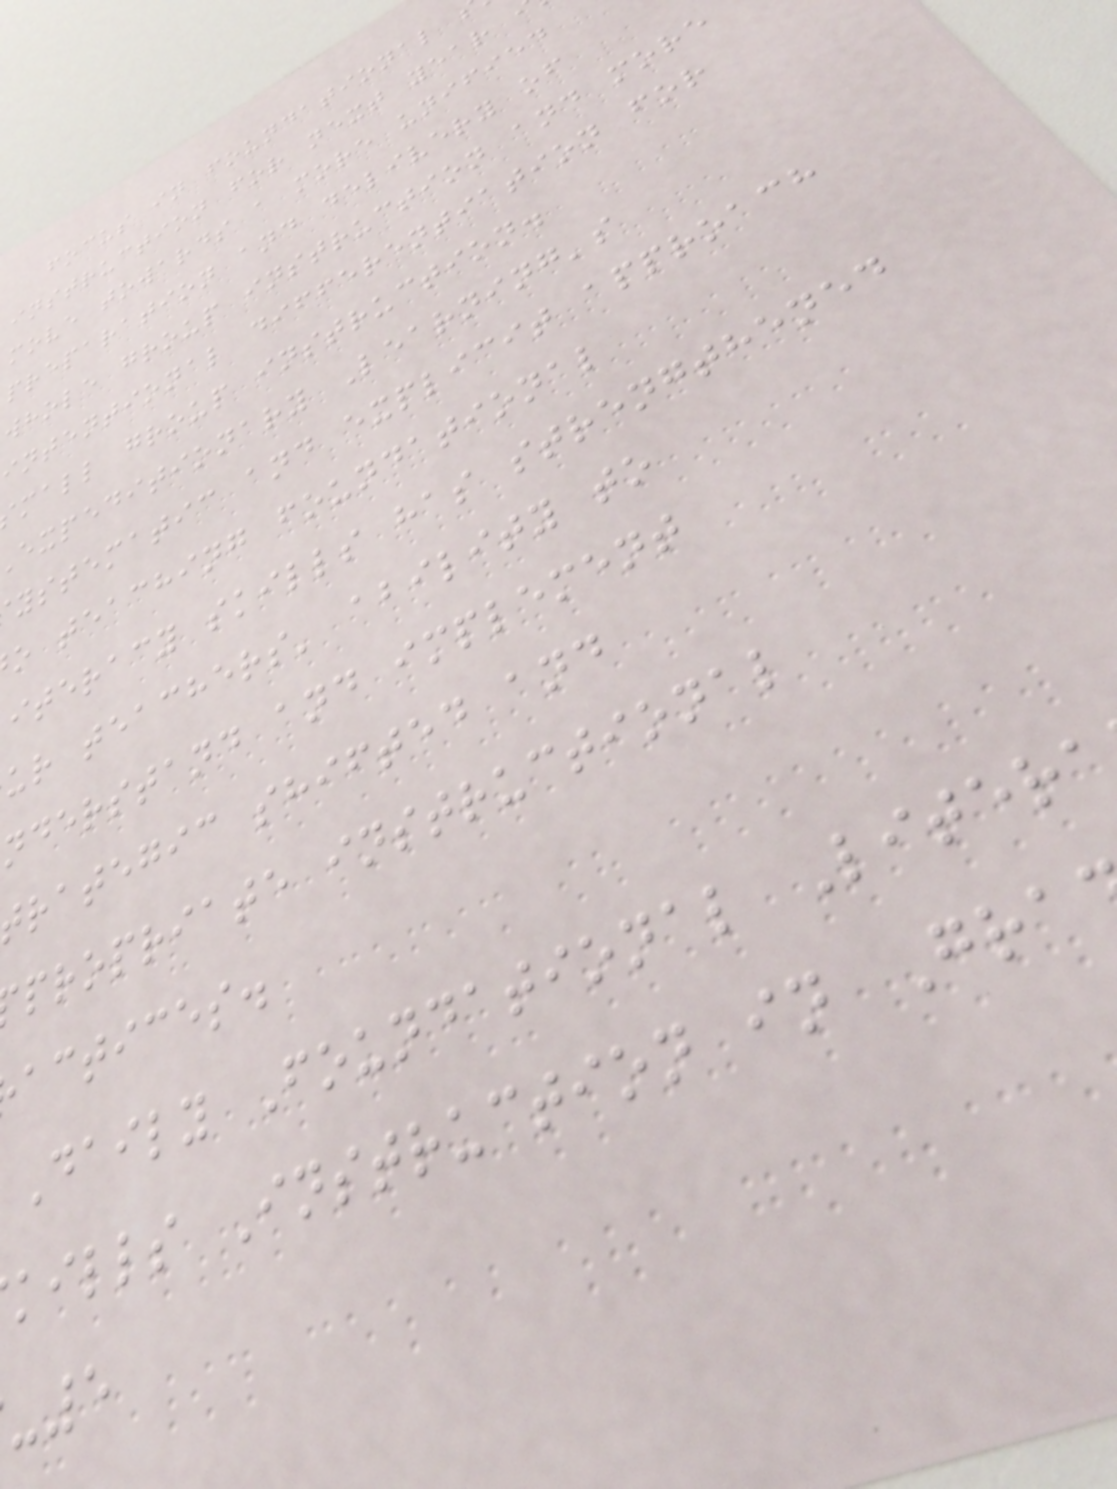focus in foundational
instruction for next year
move towards a more unified
preparation and delivery of
whole group instruction and more
intentional differentiation for
mall group instruction.
expeditionary Learning's
ystematic and explicit approach
o teaching foundational
iteracy skills has strengthened
ur teachers' ability to
nderstand and implement
trategic shifted and
propriate instructional
actices.
Daily Foundational Liter
kills Instruction in Gra
